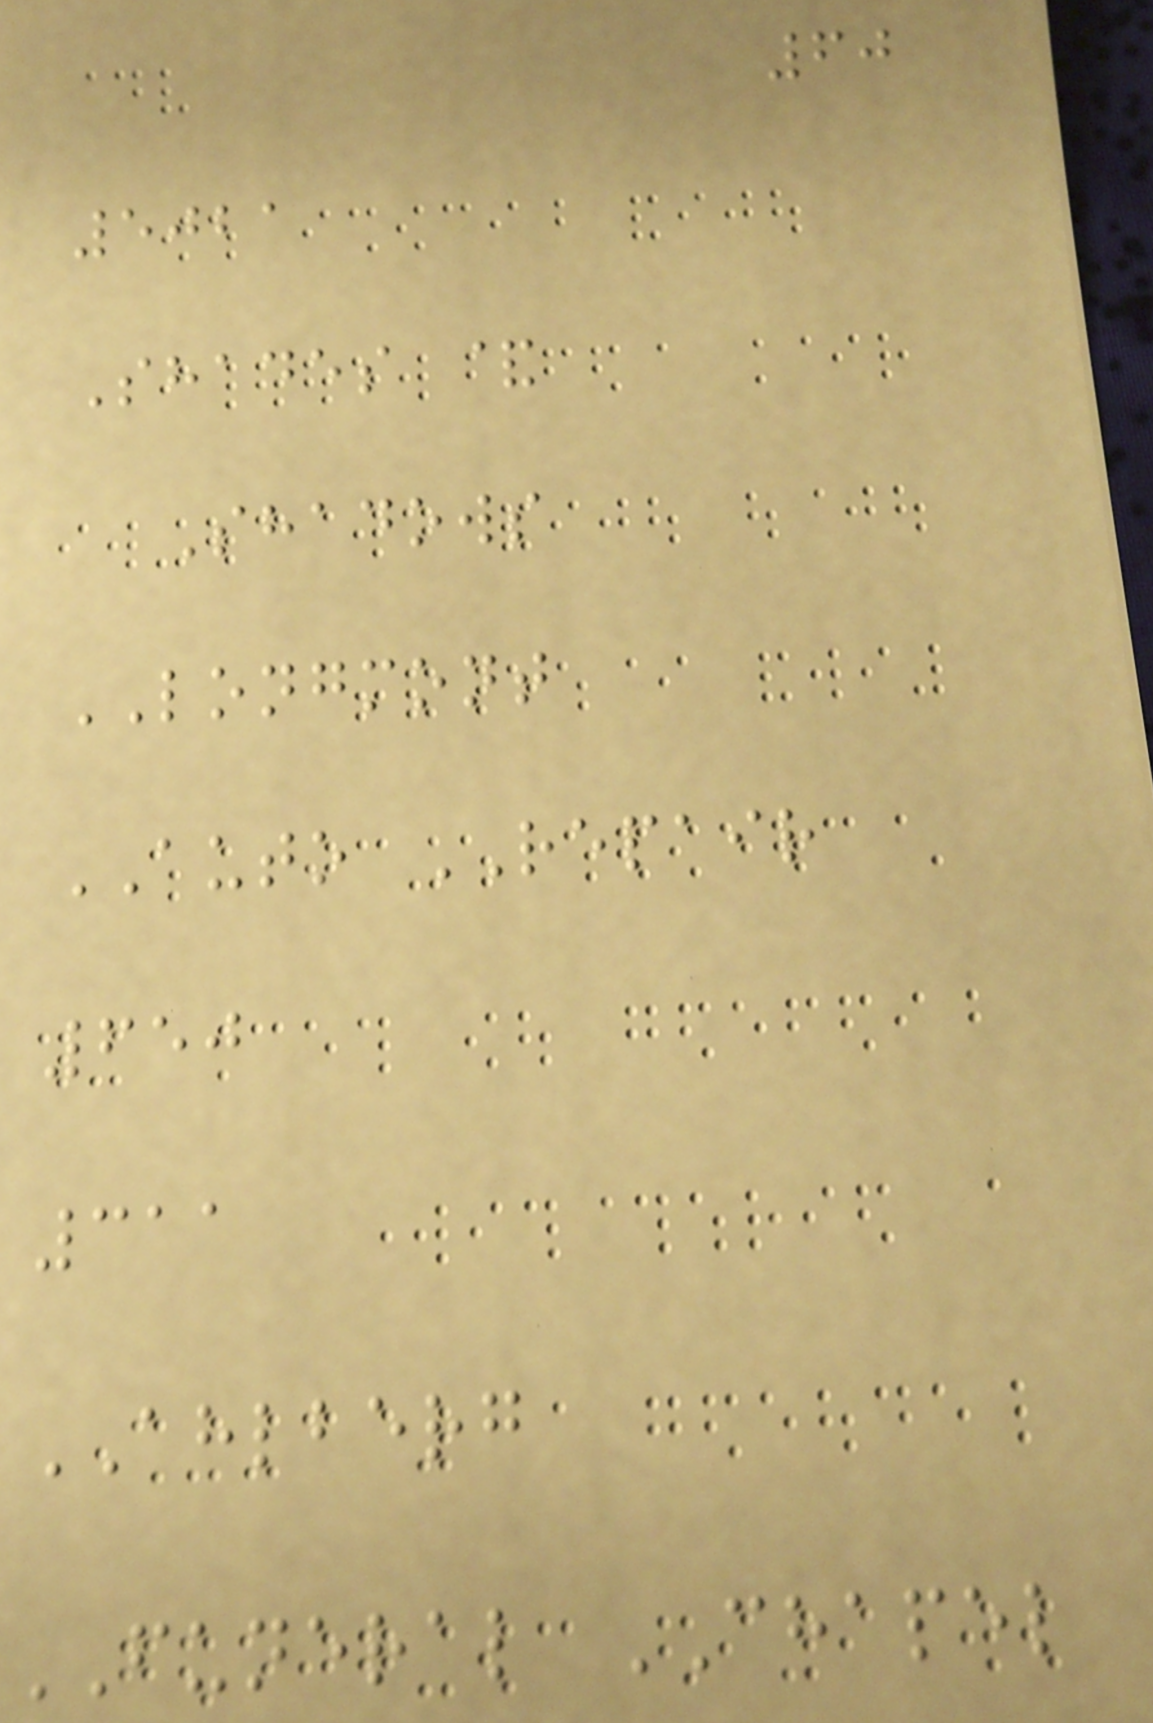60
5021
Shades &
Shadows
LONGMONT
AUTO REPAIR
650
311
AHLBERG
FUNERAL CHAPEL
